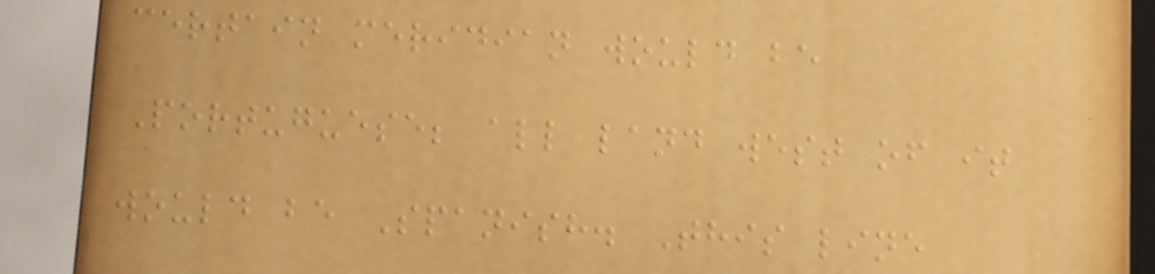certain meridian would be
Portuguese; all land west of it
would be Spanish. This line
